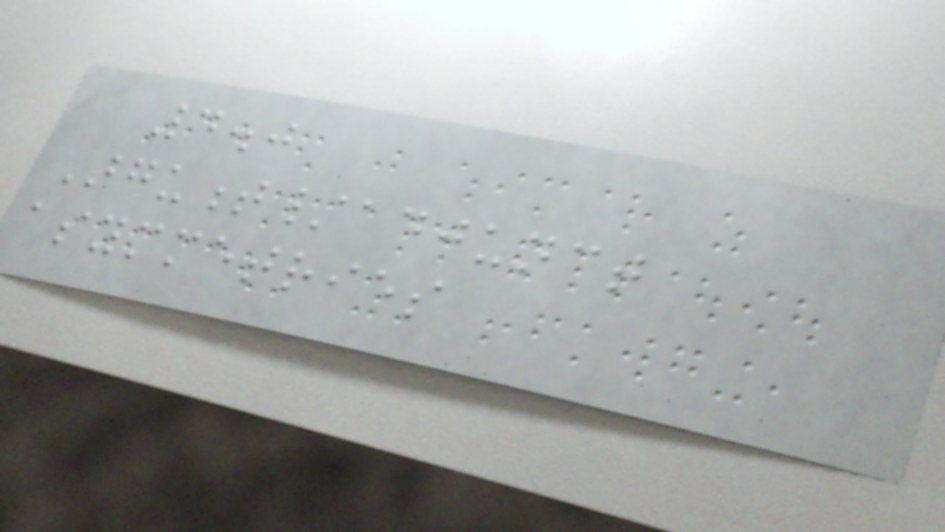4.0
Argument/adjunct
asymmetries
